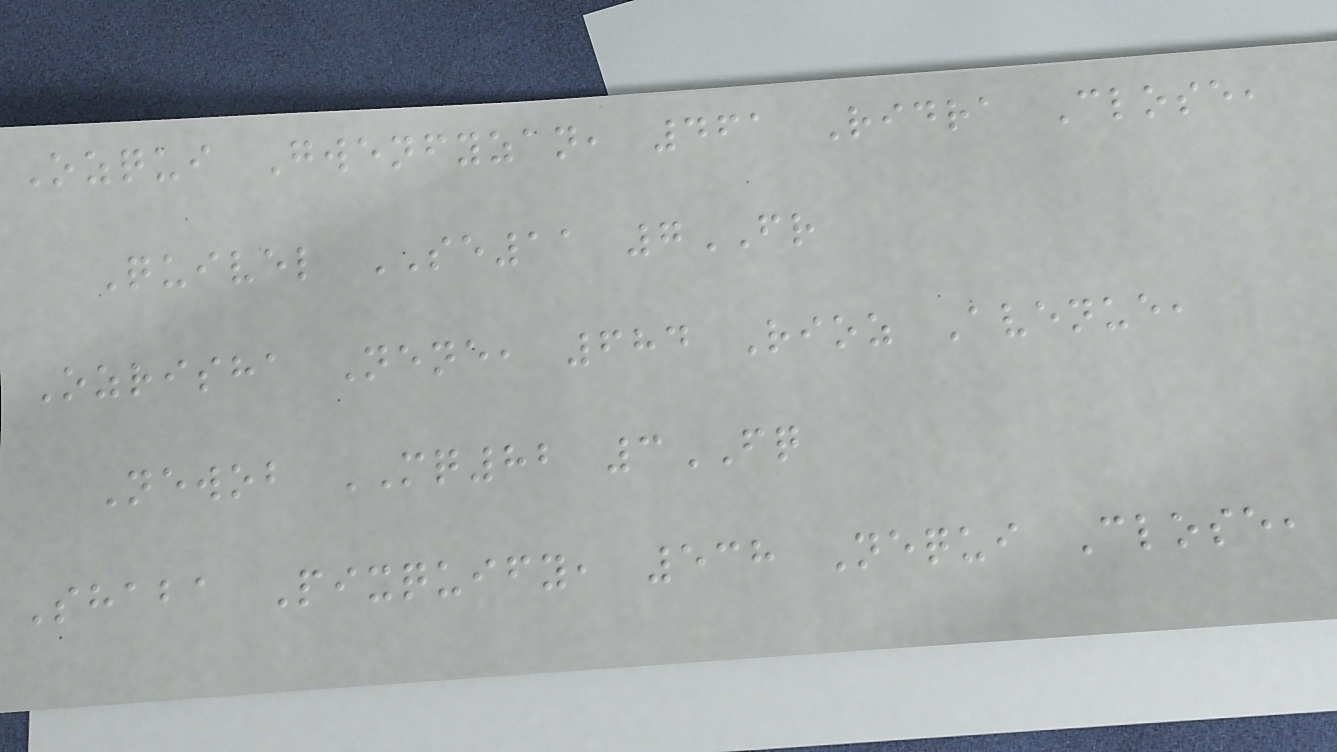Ozqui Gwenfyzan, 461 Ridra Close,
Quivel SE11 7FR
Ozrisha Nene, 684 Rioz Avenue,
Newob MQ82 3FQ
Shaba Pixquify, 538 Nequi Close,
